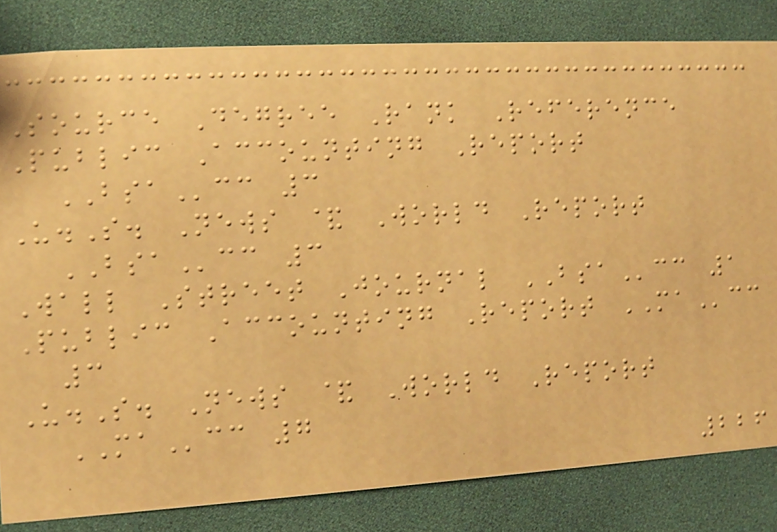Source Degree Rank Reference
Public Accounting Report
BSAcc 3
U.S. News & World Report
BSAcc 3
Wall Street Journal BSAcc 1
Public Accounting Report MAcc
3
U.S. News & World Report
MAcc 7
226
